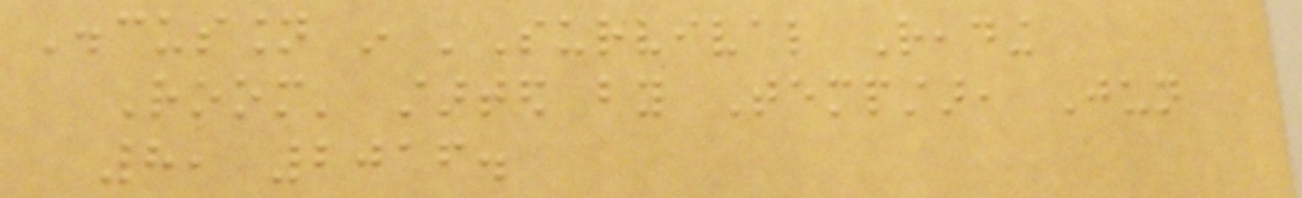Discussion in 'Survival Reading
Room' started by Tempstar, Jun
8, 2016.
